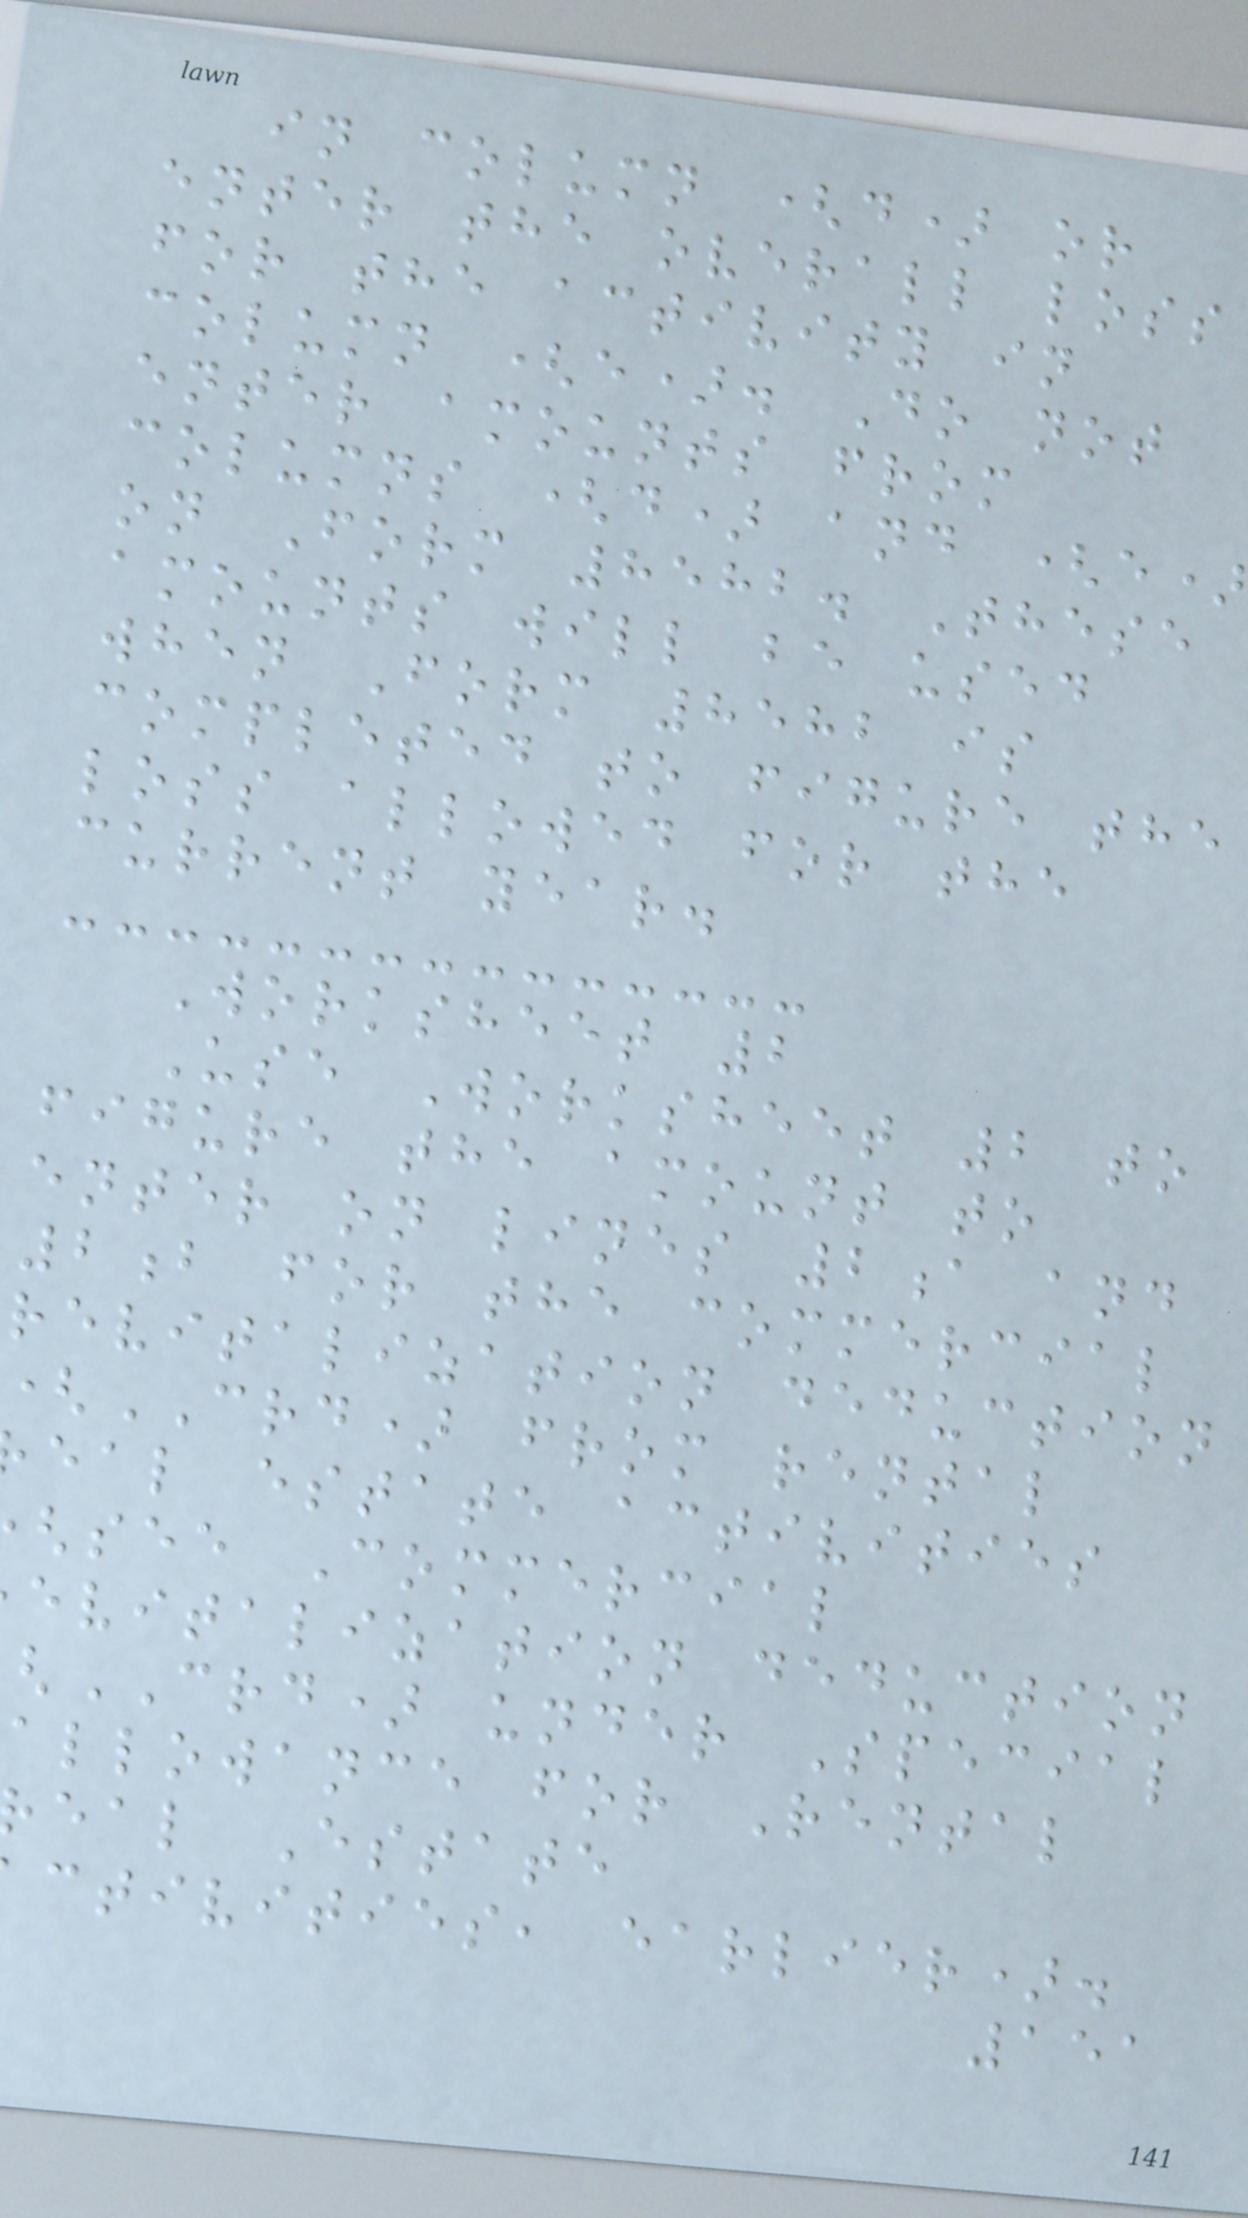in column (d) or
enter the overall loss
for the activity in
column (e). Do not
enter amounts from
columns (d) and (e)
on Form 8582. These
amounts will be used
when Form 8582 is
completed to figure the
loss allowed for the
current year.
Worksheet 2
Use Worksheet 2 to
figure the amount to
enter on lines 2a and
2b for the commercial
revitalization deduction
(CRD) from rental
eal estate activities
see Commercial
evitalization deduction
CRD) under Special
allowance for Rental
eal Estate
ctivities, earlier).
151
